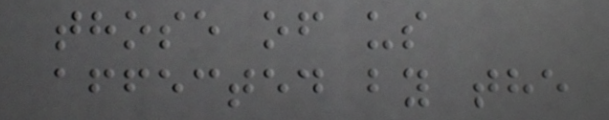those of us
affected by the
